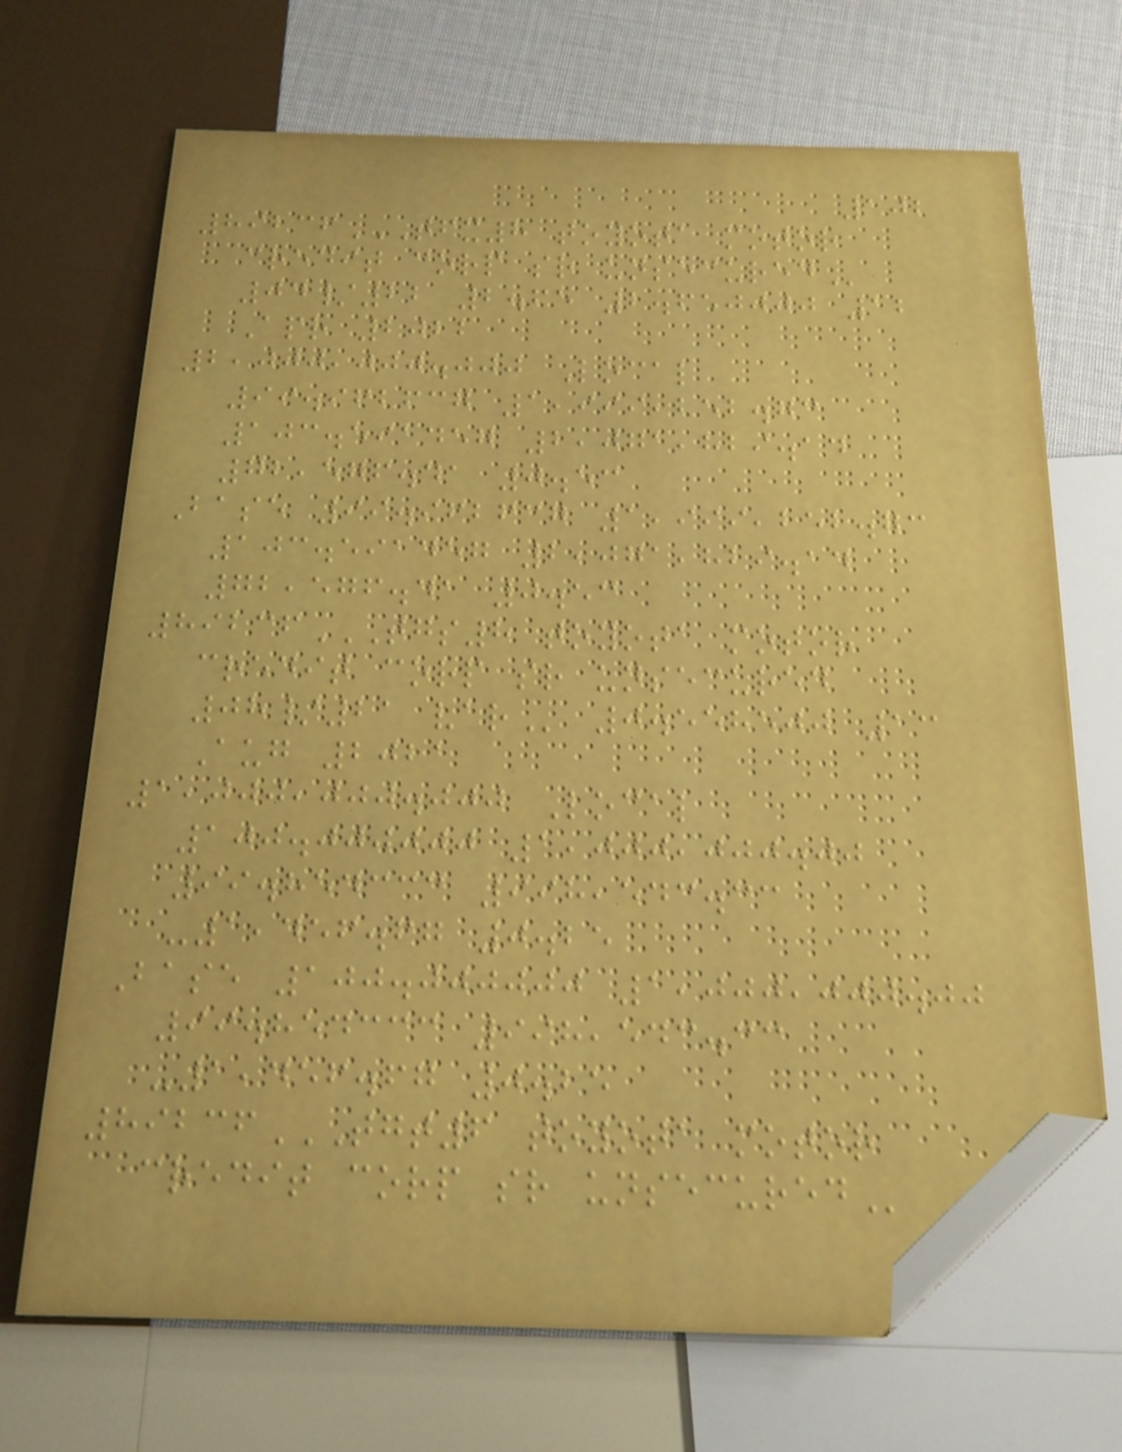102
89236TFX8 TOYOTA MOTOR
CREDIT CORP SR UNSECURED
04/22 2.65 2.650000 12
Apr 2022
2,000,000.000 Local
99.962637 1,999,252.73
103.591457 2,071,829.14
72,576.41 0.53
Base 99.962637 1,999,252.73
103.591457 2,071,829.14
72,576.41 0.53
89236TGS8 TOYOTA MOTOR
CREDIT CORP SR UNSECURED
08/21 VAR 0.558500 13
Aug 2021
1,000,000.000 Local
100.000000 1,000,000.00
99.854333 998,543.33
-1,456.67 0.25
Base 100.000000 1,000,000.00
99.854333 998,543.33
-1,456.67 0.25
89236TGT6 TOYOTA MOTOR
CREDIT CORP SR UNSECURED
